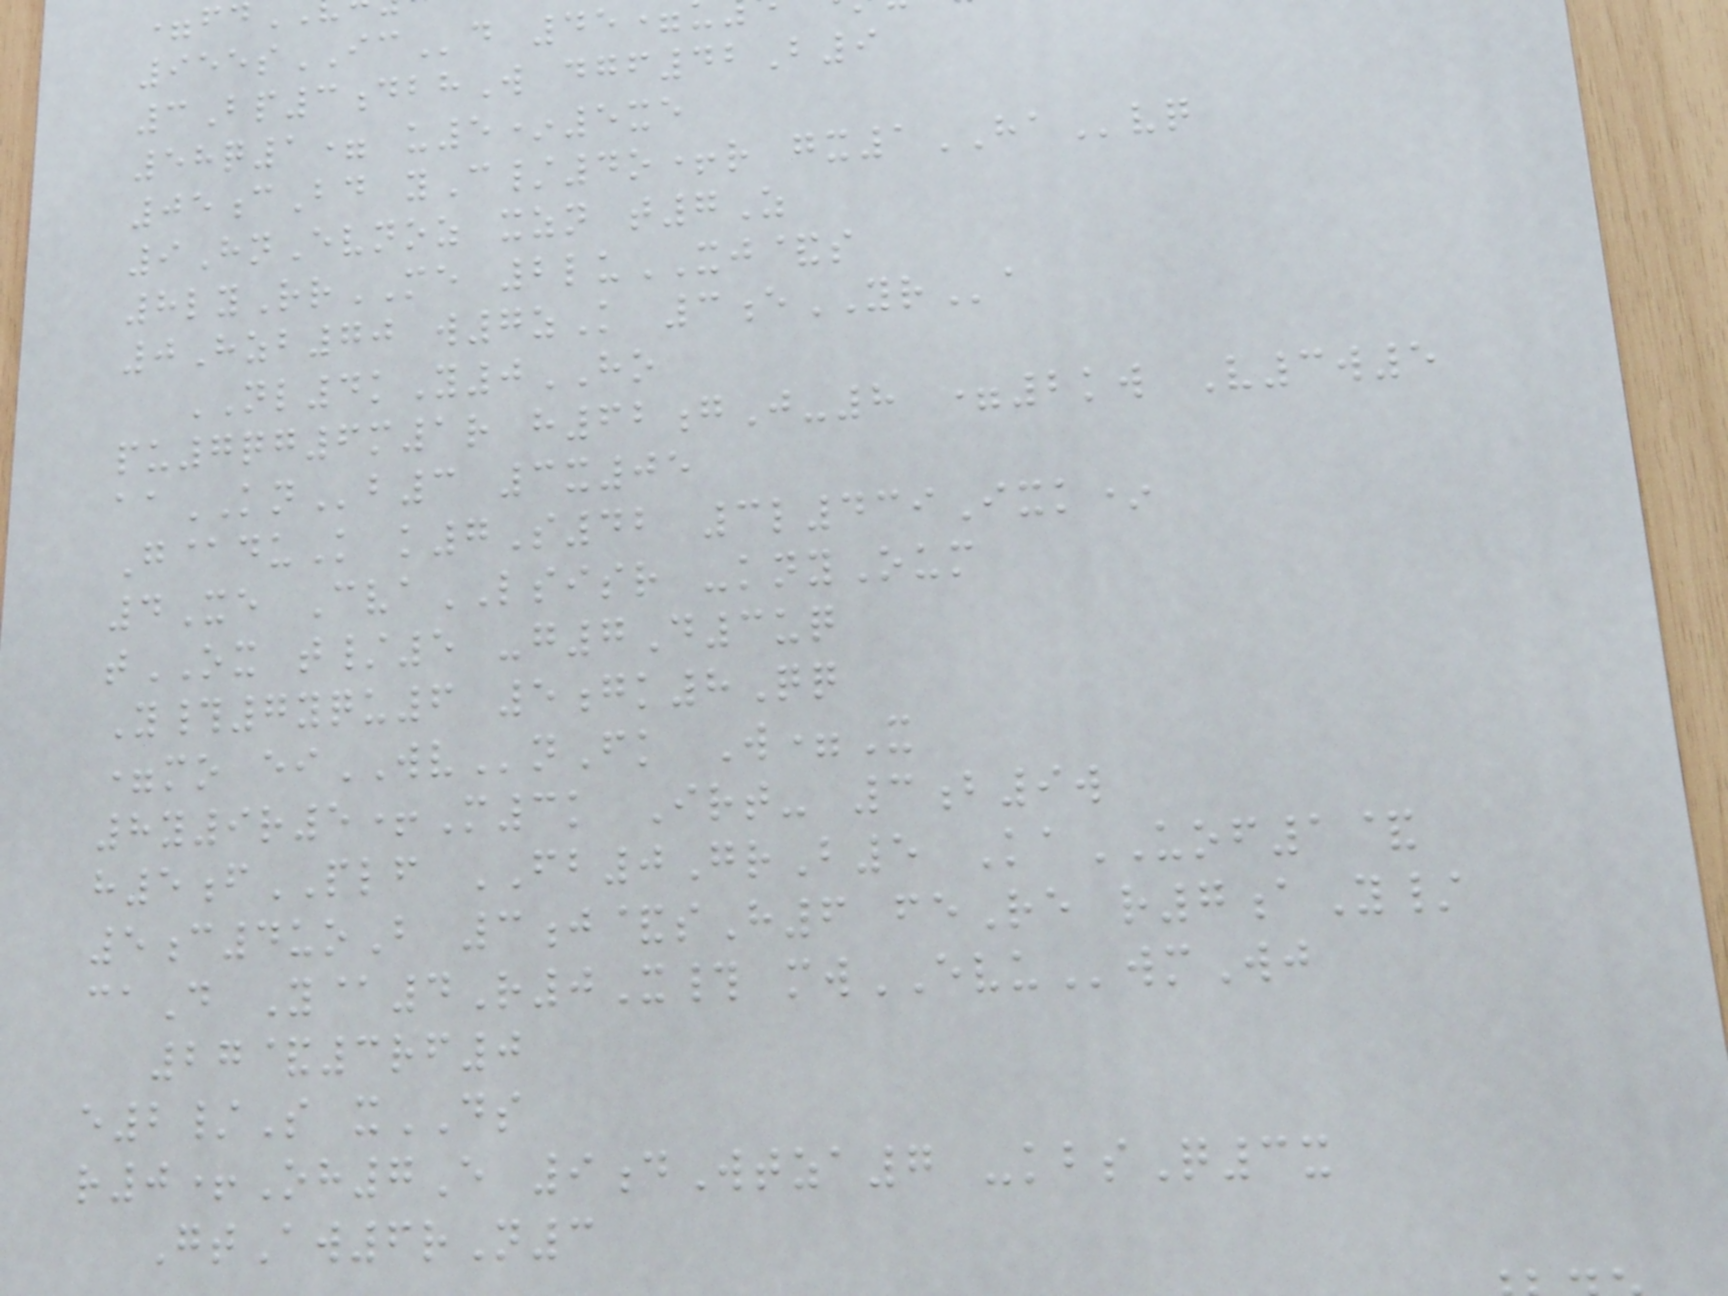955sICd 45
3Bp3dbhW dgf42B9
58q1= u5*5xe
05cBd yC/4o+r gx1HAvq
9HnEvnoz xzn t7Z
8lyRrME 2luXJ&s
0Hzb70 w7zK 3eYRa
NL4kY0HO
pu7qg6m1r h62gJ-8 =2kw V3w5
aaKNb3 3x05
G@duK k7S42 3l439Ixk*
4Xe CvaLSISR -knyOum
tOX t/5 -g7D3uq
Y#7yqu6 5gk8Qq
=mo eiWVnFk W=X
8y9r5+M3k Irt- 3b9w
h5fPLF FB0GrB5 KaUOF1&
5c4uoB 3j&sH6 feRe r7aY/
caD Y@4R0X# mwEVUwmWj
27&3rf0
e2/S xDS
r0+Oh7E 9dWtza7 -kbsQ3x
GtAw6rN3
